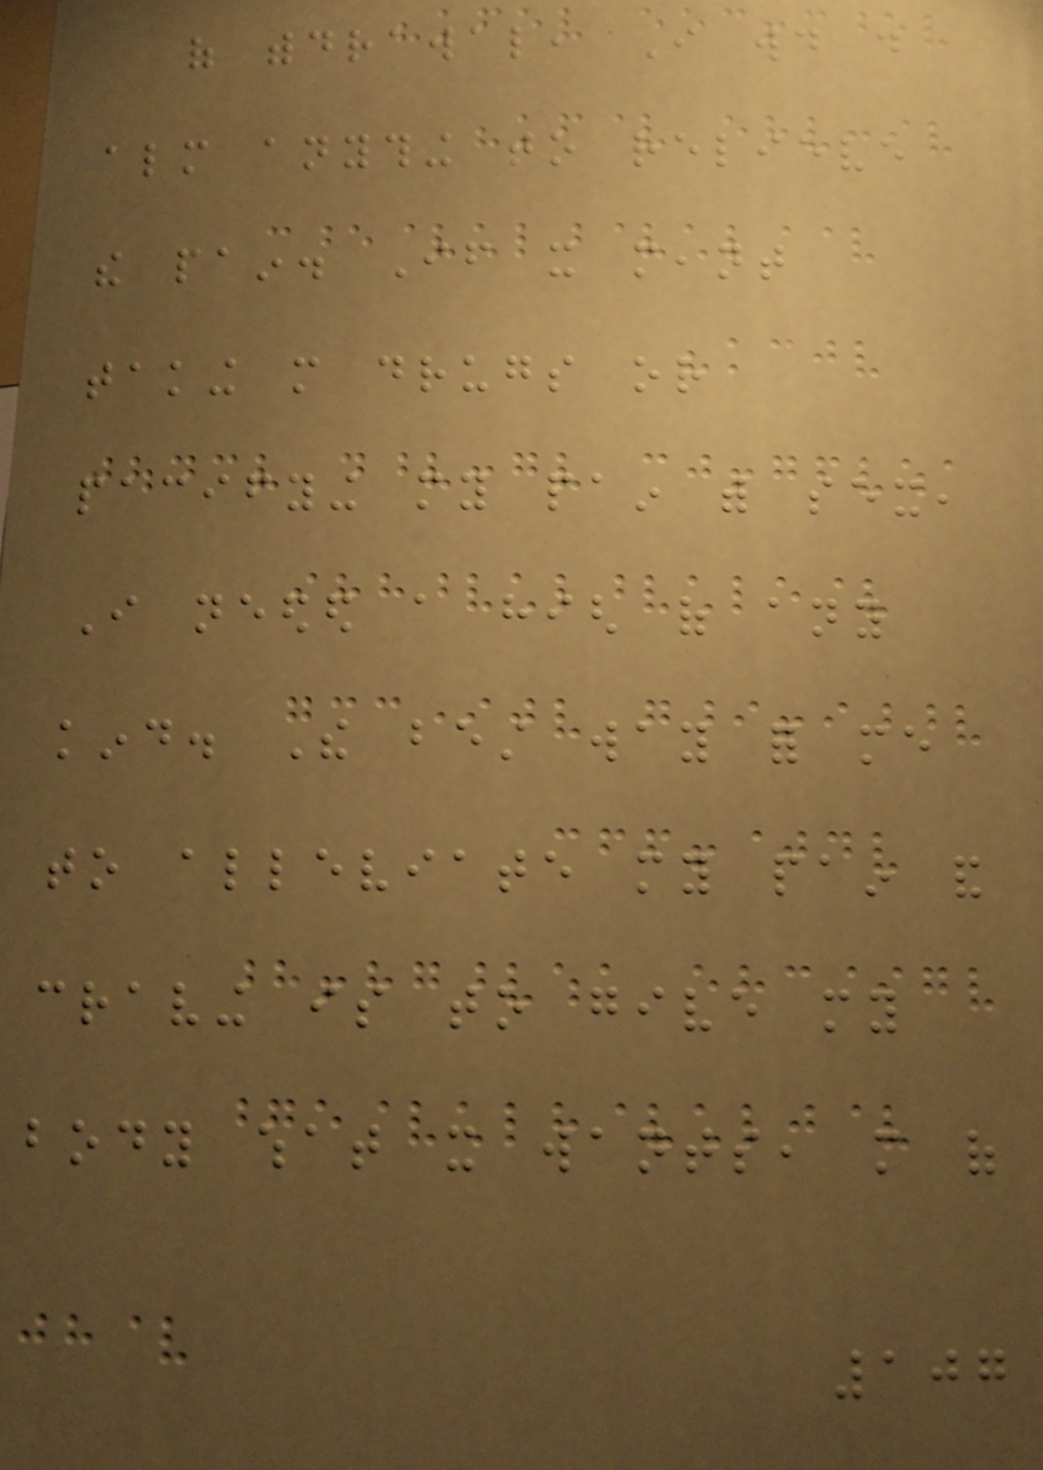of withdrawal, I would do
almost anything to relieve
the pain. If it meant
taking more drugs or
pacifying my pain with sex,
I needed a high of any
kind. The best way for me
to alleviate my pain and
craving is to give my
body what it wants, more of
107
